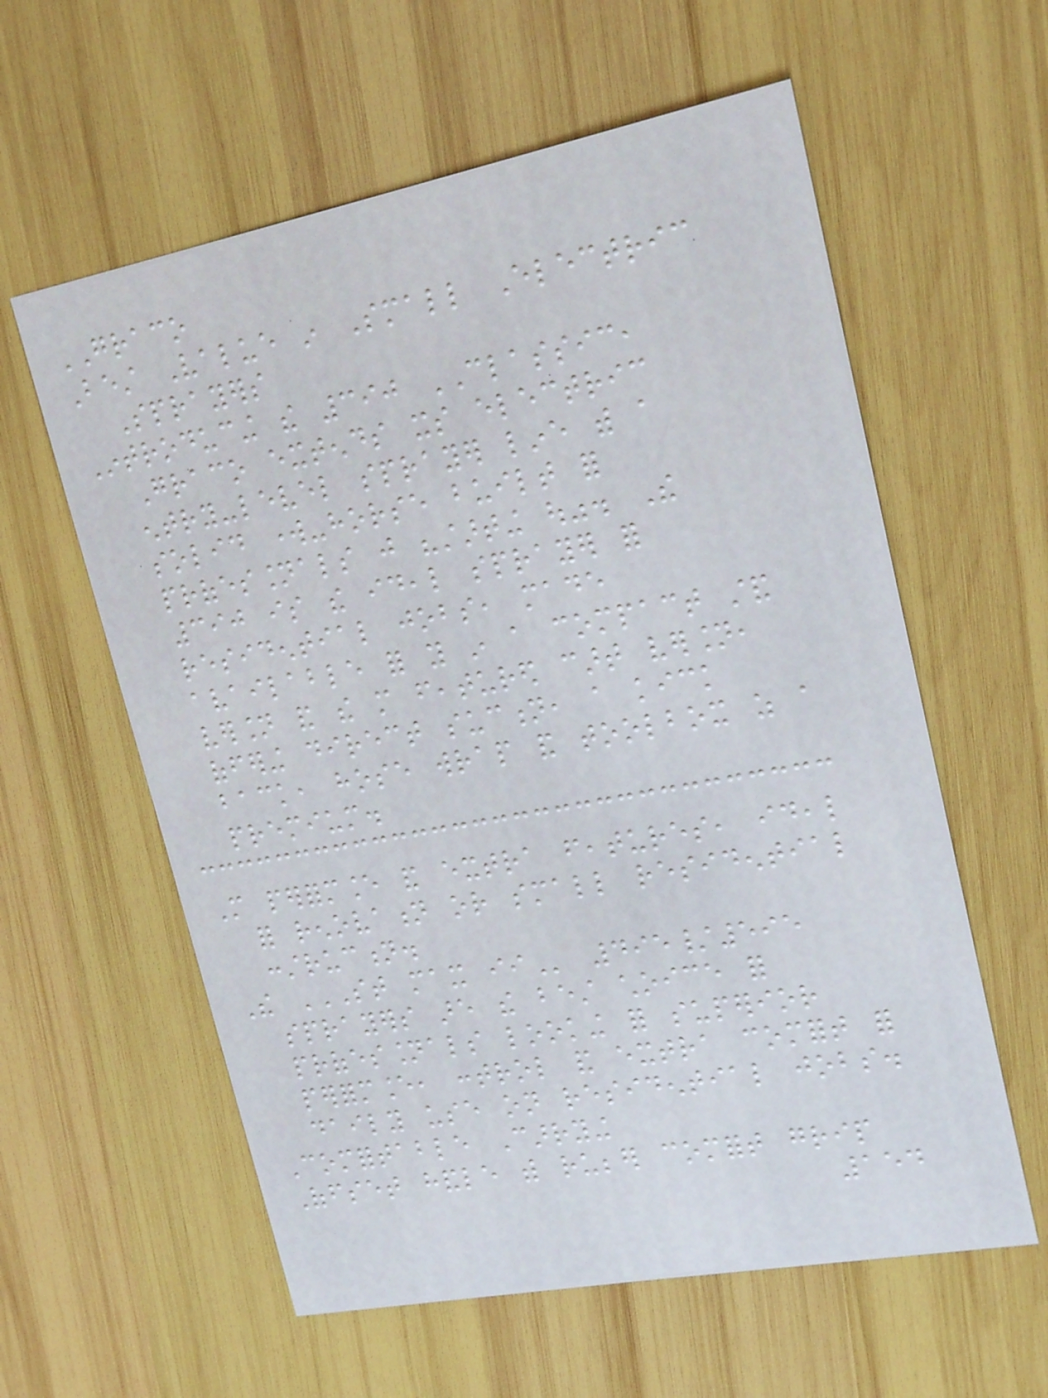GRACO
Best Value in Small Electric
Sprayers
Introducing the 390 CLASSIC,
Graco extends its electric
entry-level sprayer line with a
solid work-horse built for
professionals just "starting out". The
390 is the ideal sprayer for
residential jobs, made
available for you in a compact stand
version and the more featured cart version,
offering direct suction, a kick
back, hose wrap and toolbox as a
premium.
More performance and extra features, ideal
for renovation or small residential
construction.
The ST MAX II 495/595
sprayers are the best choice for
professionals looking for superior
performance, control and extra comfort for
daily use on residential jobs.
Comfortable Carrying
Offset handle with rubber comfort grip
154
